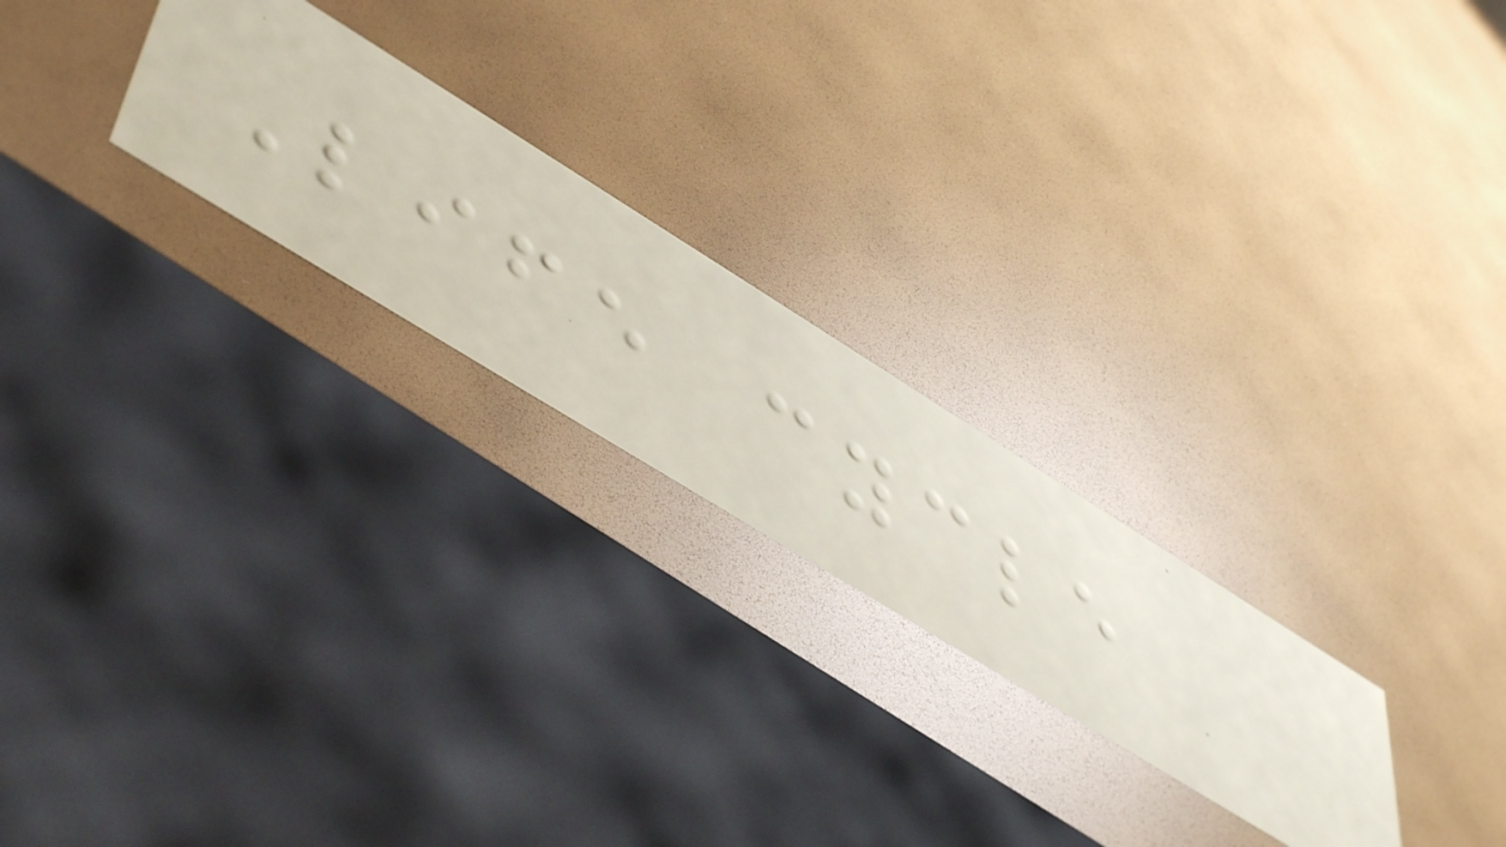Life cycle
